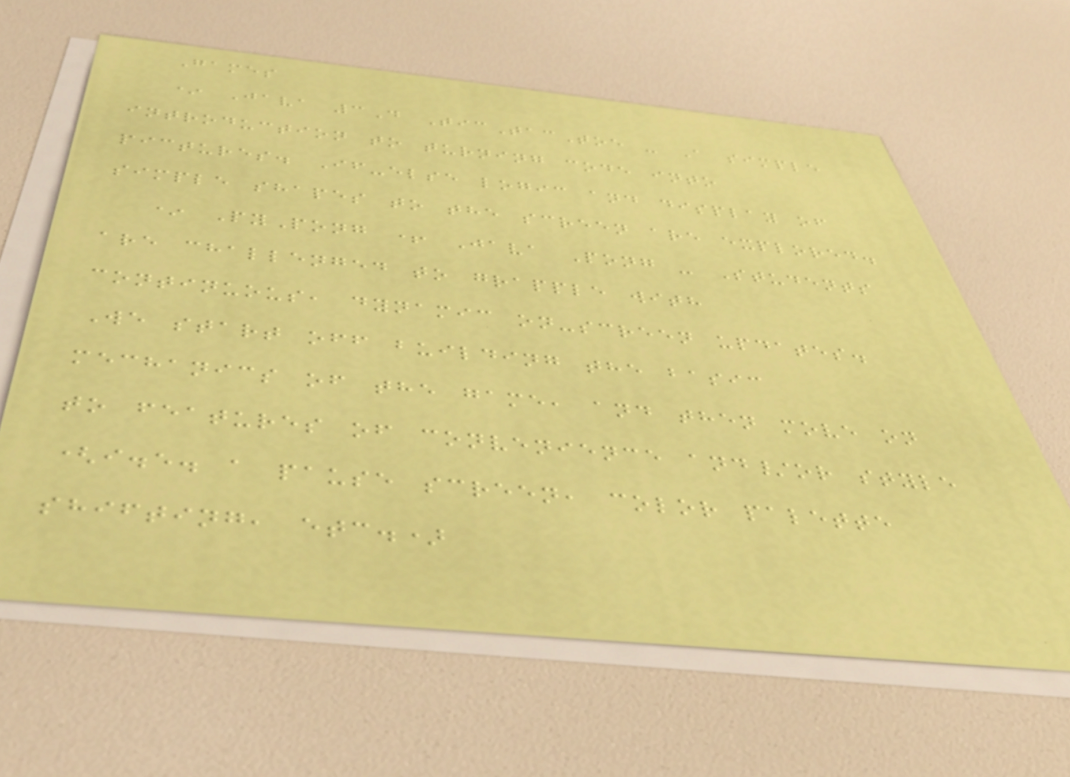Games
* Java 3D TicTacToe - A simple
introduction to turning code into
pictures. If-else logic and display of
simple shapes to the screen are explored.
* PyPong + Java Pong - Students
are challenged to grapple with
continuous, dynamic on-screen updates.
We start off building the basic
mechanics of the game, and then move on
to features of convenience and/or style
(i.e. a pause screen, color palette
shifting, etc.)
